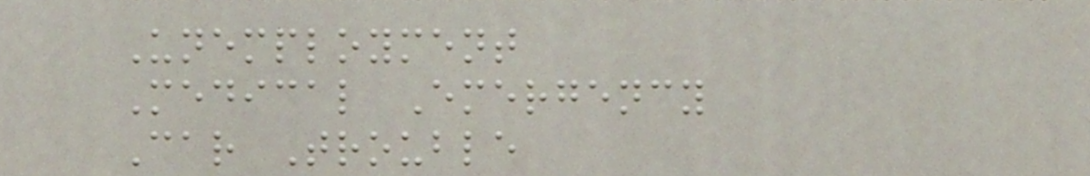Unemployment
Medical Emergency
Car Trouble
